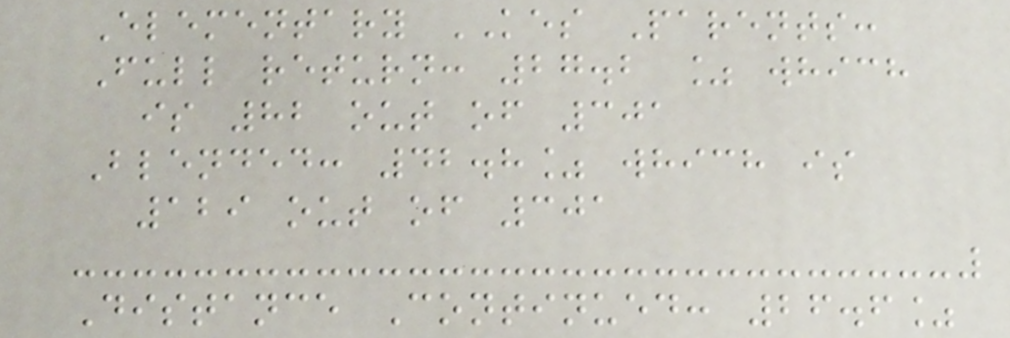Elementary KES Parents:
Full return: 27.2 % which
is 82 out of 301
Blended: 42.8% which is
129 out of 301
Distance Continued: 26.6%
